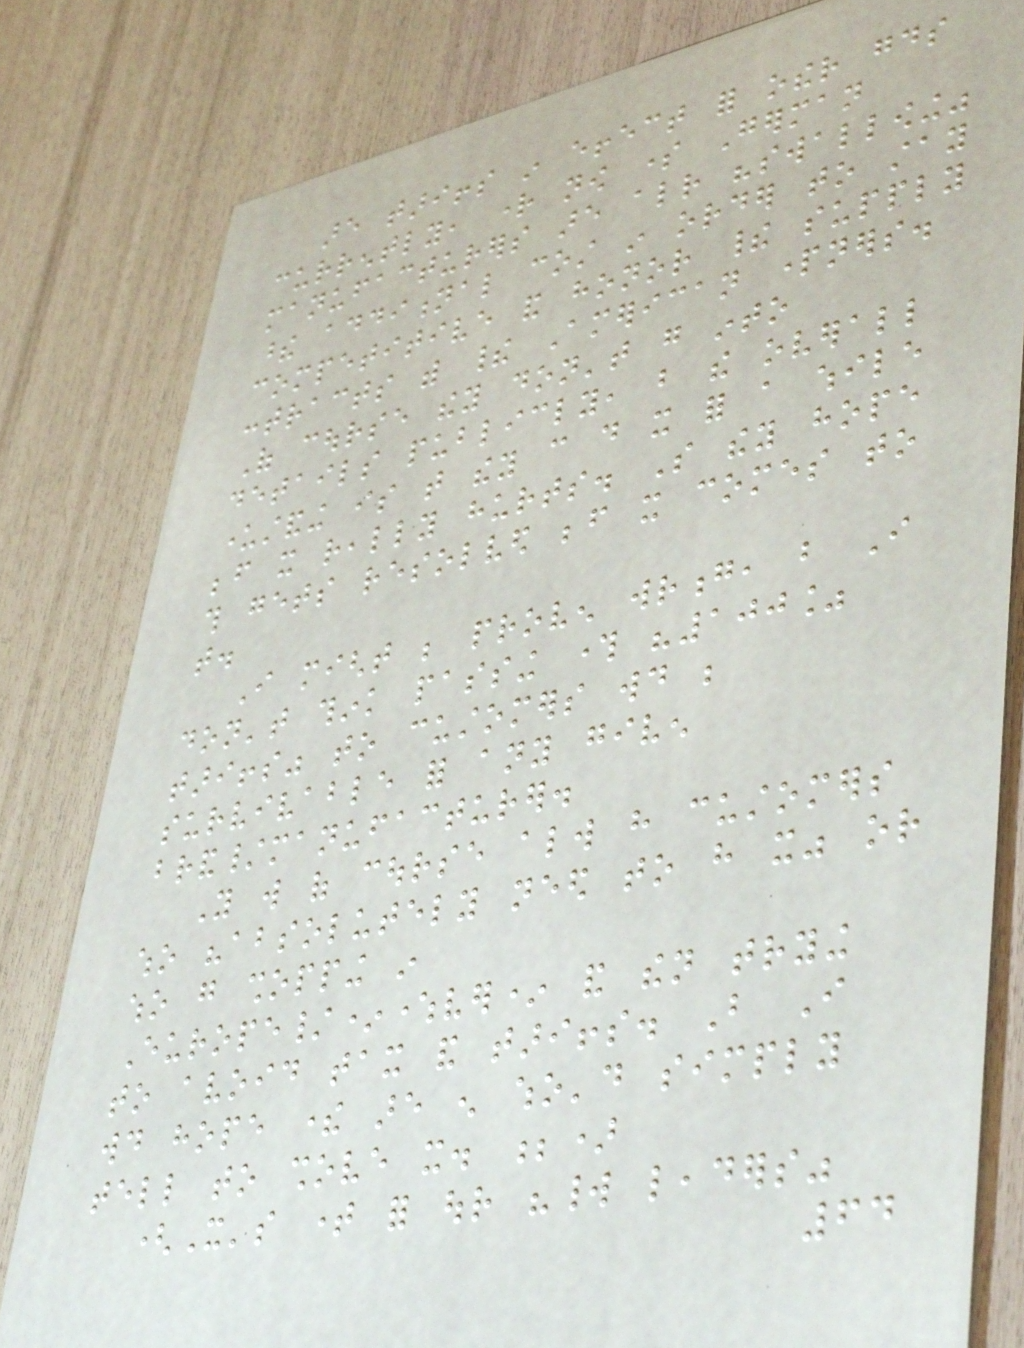are tariffs in effect for other goods
currently, right now some German
manufacturers are already "swallowing"
these additional cost in order to stay
competitive and honor their supply
contracts with their American partners.
Of course they don't go into
details publicly, but the overall
understanding is that they can do it for a while
before it really hurts. So they hope
this gets resolved before it comes to
that.
I might be proven wrong, but I
don't think passing through "100%
tariffs" to customers would be
survivable for any given
brand/manufacturer.
You will of course always have customers
who "absolutely need to have it" or
who go shopping in
Europe/*wherever* and then trying
to avoid tax and tariffs. But I
would hope there are enough who'd simply
tell to shove it. ;)
(It's time for our "world leaders"
64
